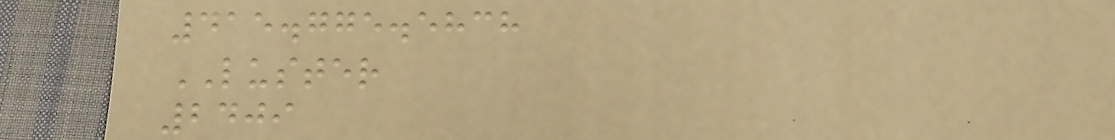415.775.5838
LUSTER
2409
